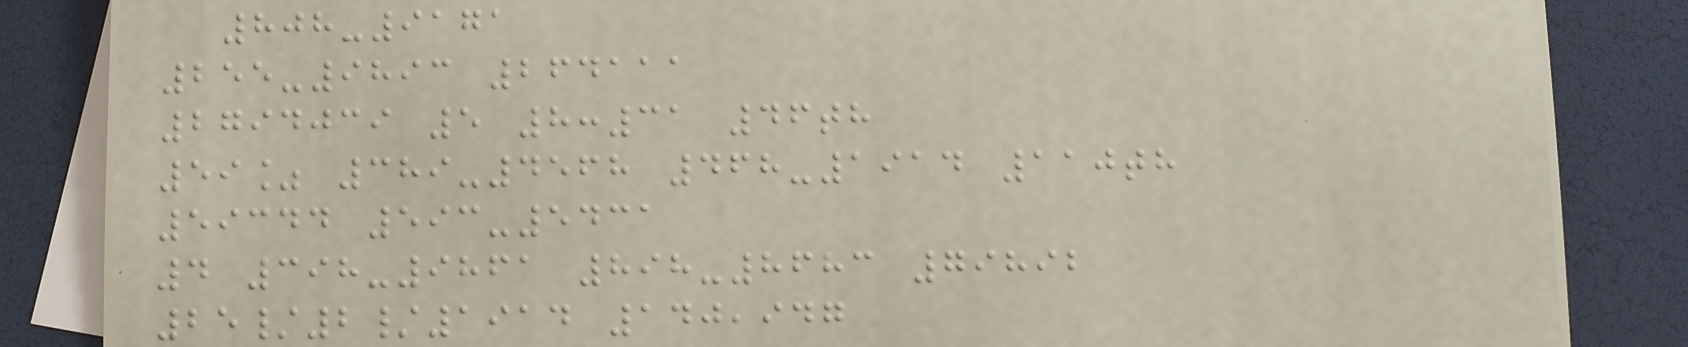808-9171
255-9893 264111
2794039 5 8:31 46th
59% 389-4568 468-1914 110th
59344 593-5431
4 398-9861 898-8683 79892
25/2/1914 140,947
